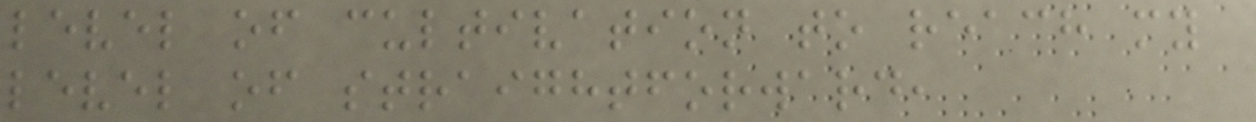level of cultivation to reach my
level of straightforward,
